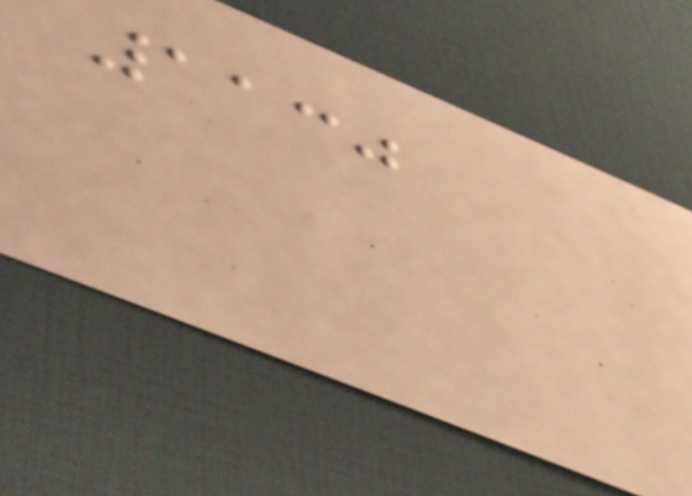1130
